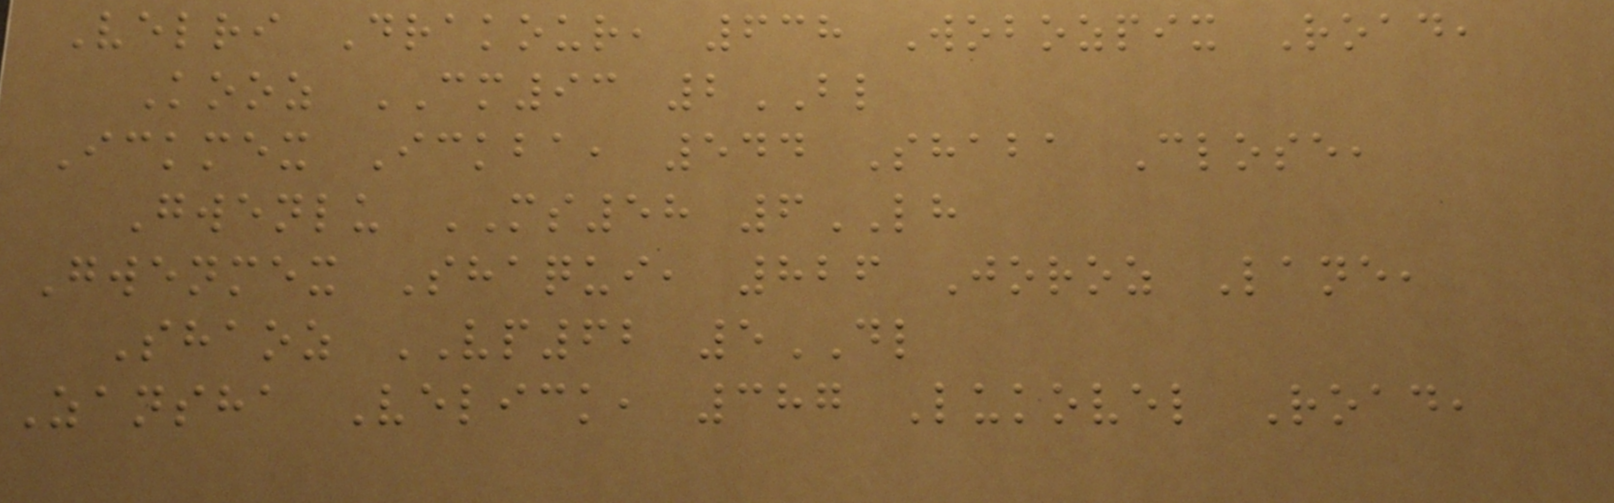Velri Drakour, 638 Wobozpix Road,
Kooz CM93 2BL
Ickmex Ickba, 544 Shaba Close,
Gwenlu MS58 6LH
Gwenmex Shaqui, 826 Joroz Lane,
Shaoz VP62 5DL
Zansha Velick, 387 Lukovel Road,
